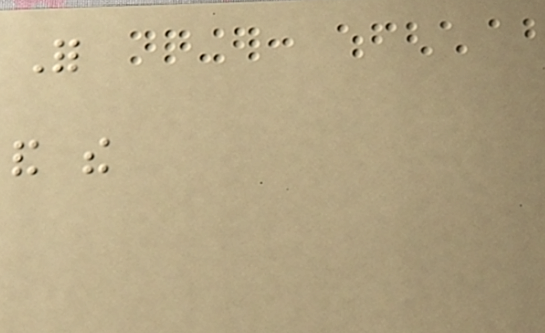For
and the
